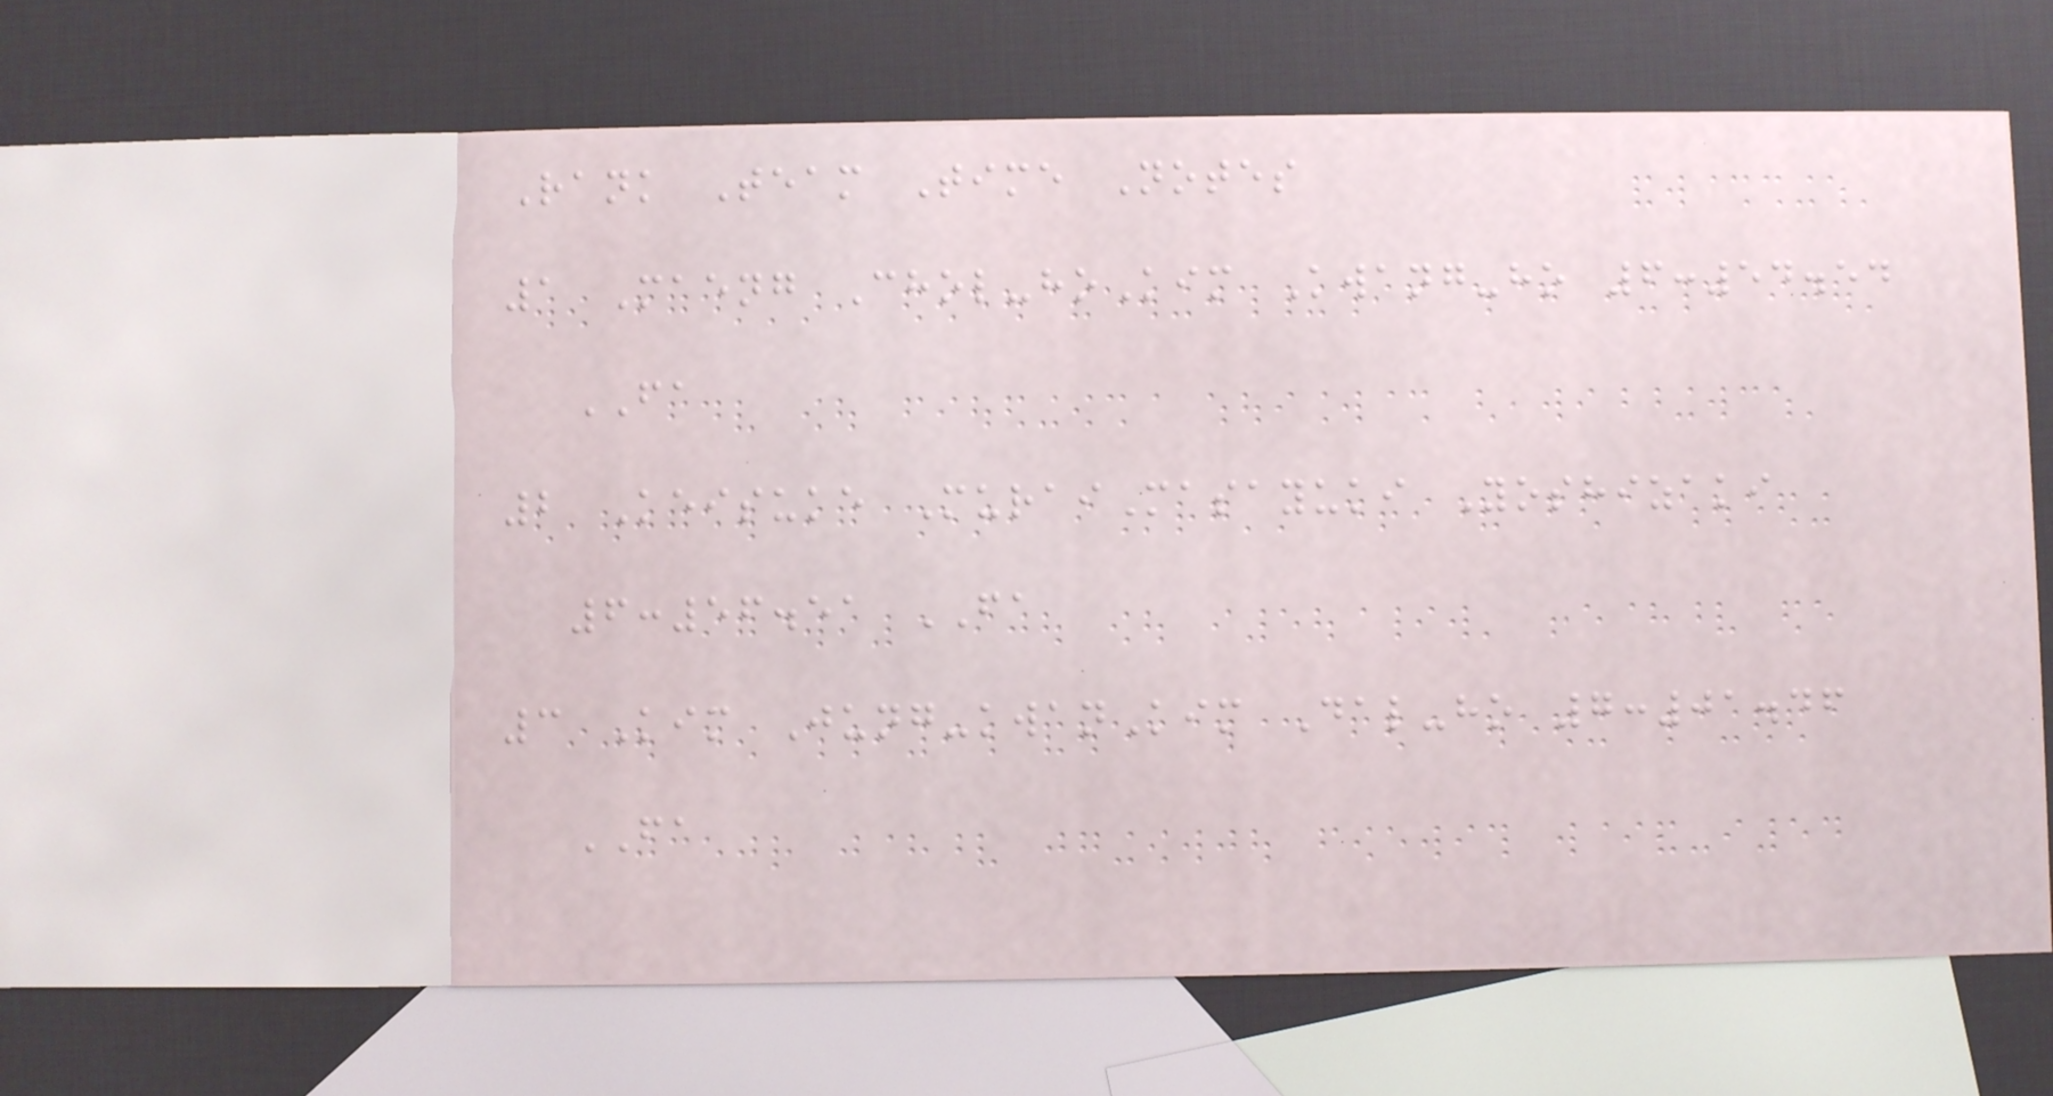Rank Team Time Notes
1 Maeng Chol-hoKim Kwang-ho 6:54.54
FA
2 Keisuke MuraiMasayuki Yoshizaki
6:56.51 FA
3 Kim Jung-kwanKim Dal-ho 7:01.46
FA
